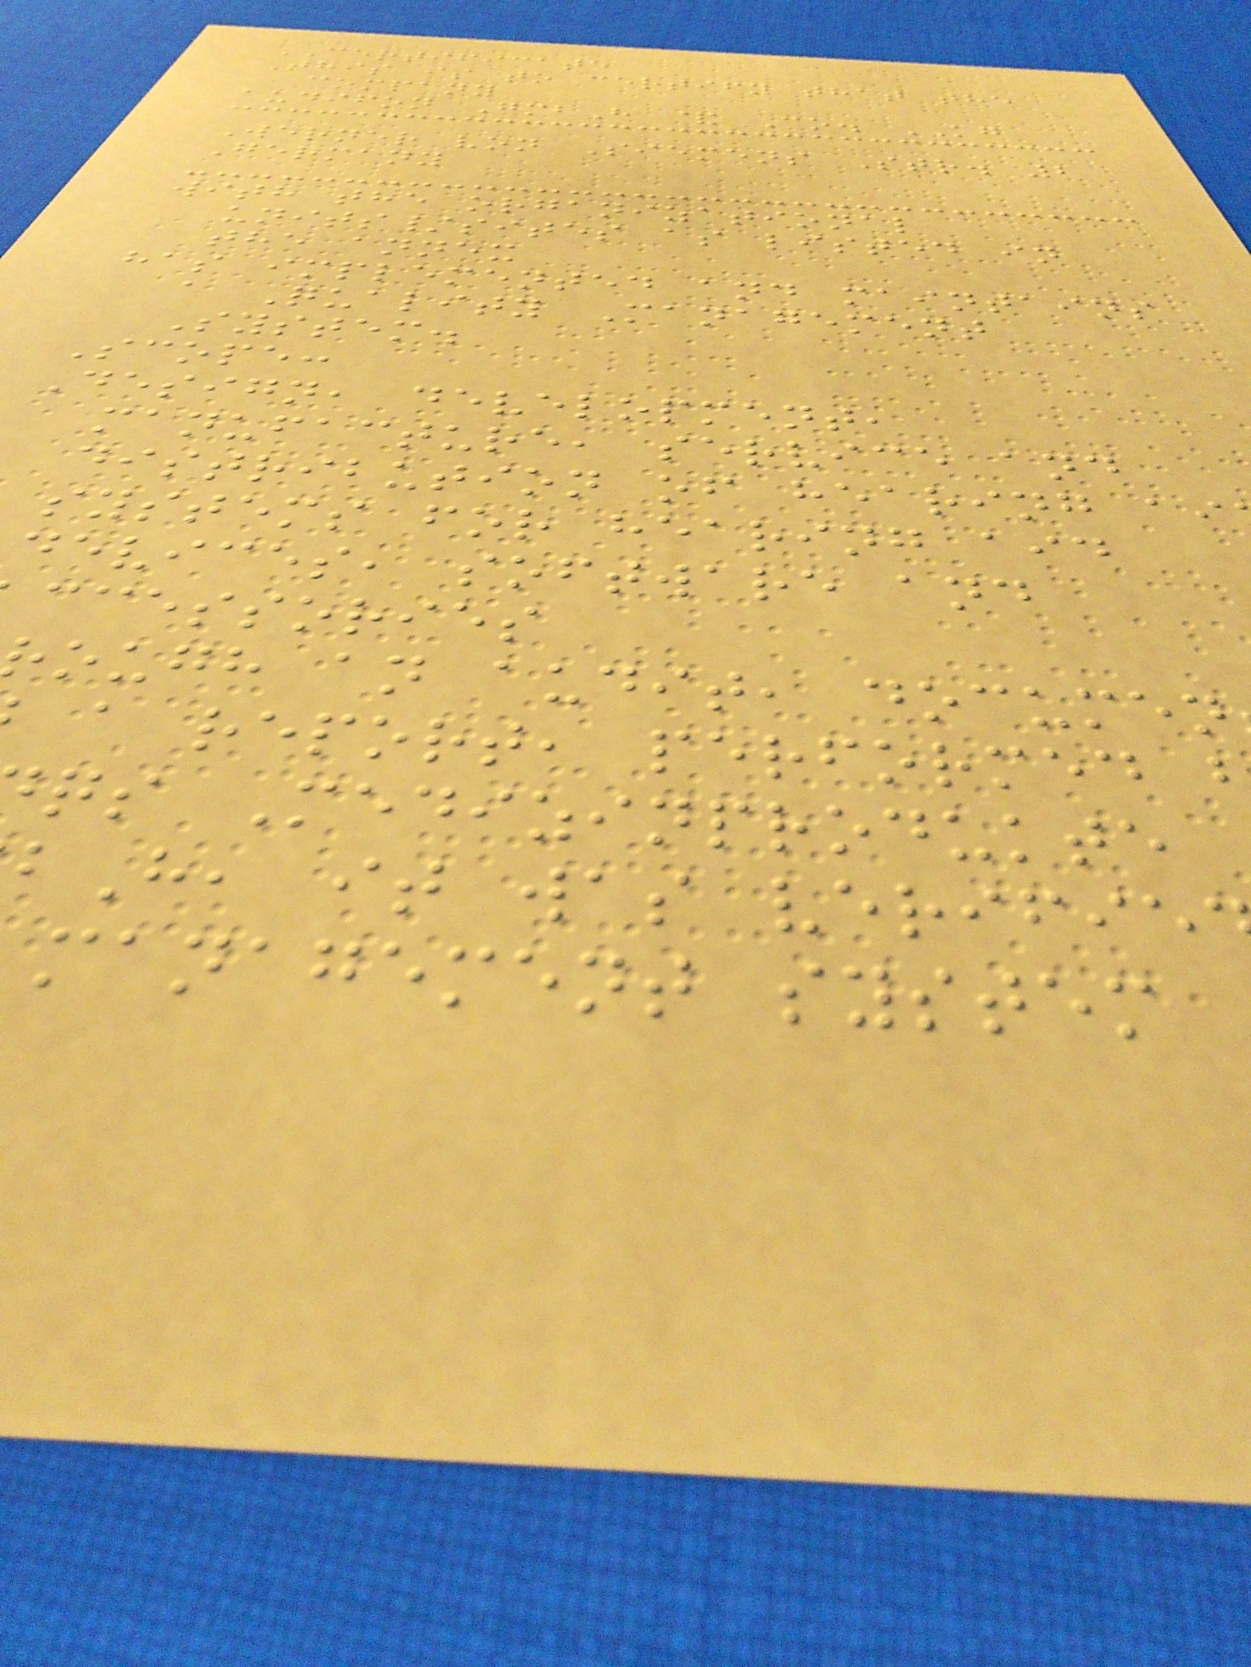CERTIFICATE
This is to certify that the
company
audifon GmbH & Co. KG
Werner von Siemens Str. 2
Germany
with the organizational
units/sites as listed in
the annex
has implemented and maintains
a Quality Management
System.
Scope:
Design, development,
manufacture, service and
distribution of hearing ai
systems for hearing aid
devices, software and
ccessories
ough an audit, documen
a report, performed
qs Medizinprodukte
bH, it was verifie
management system
